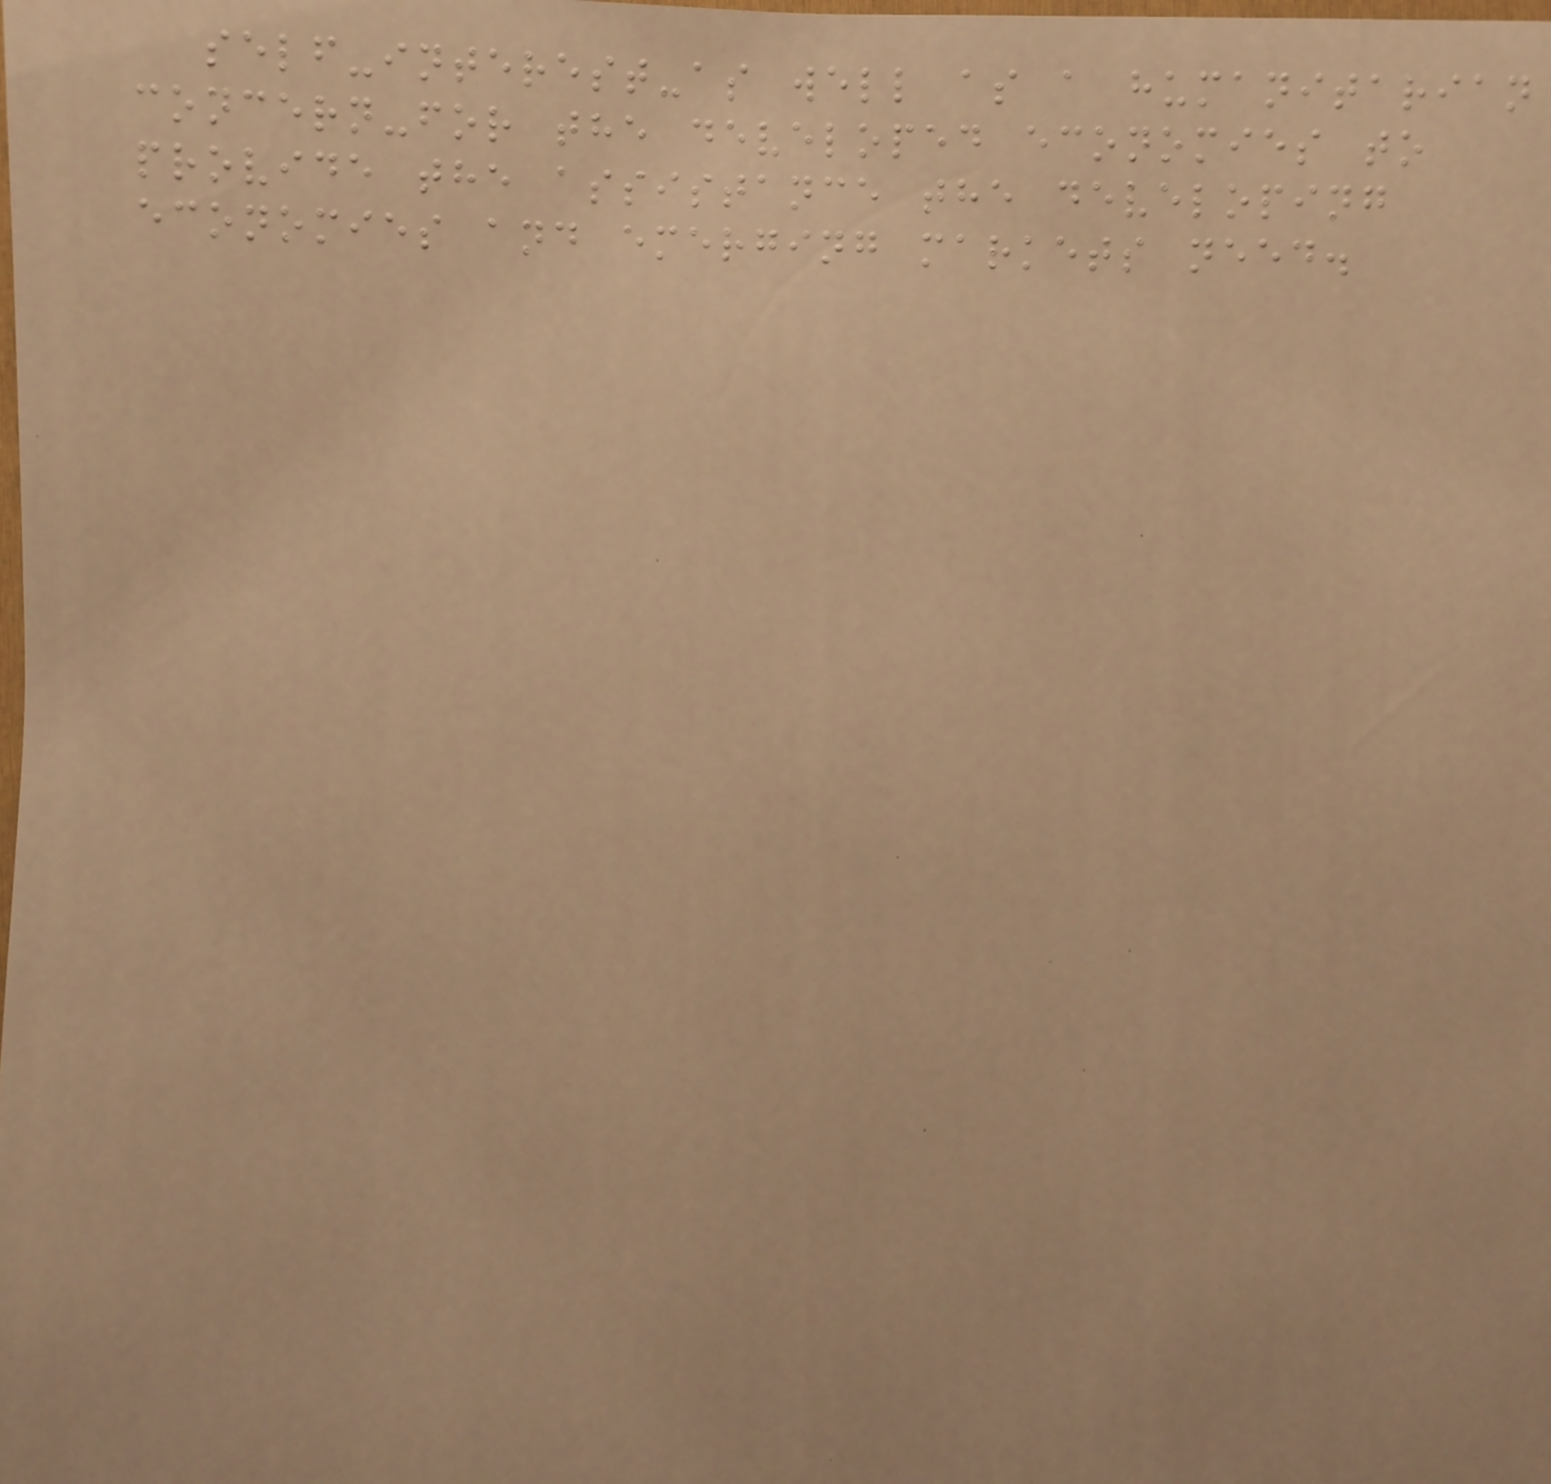self-interest-as well as a humanitarian
concern-for the developed economies to
provide the assistance the developing
economies and emerging markets need.
